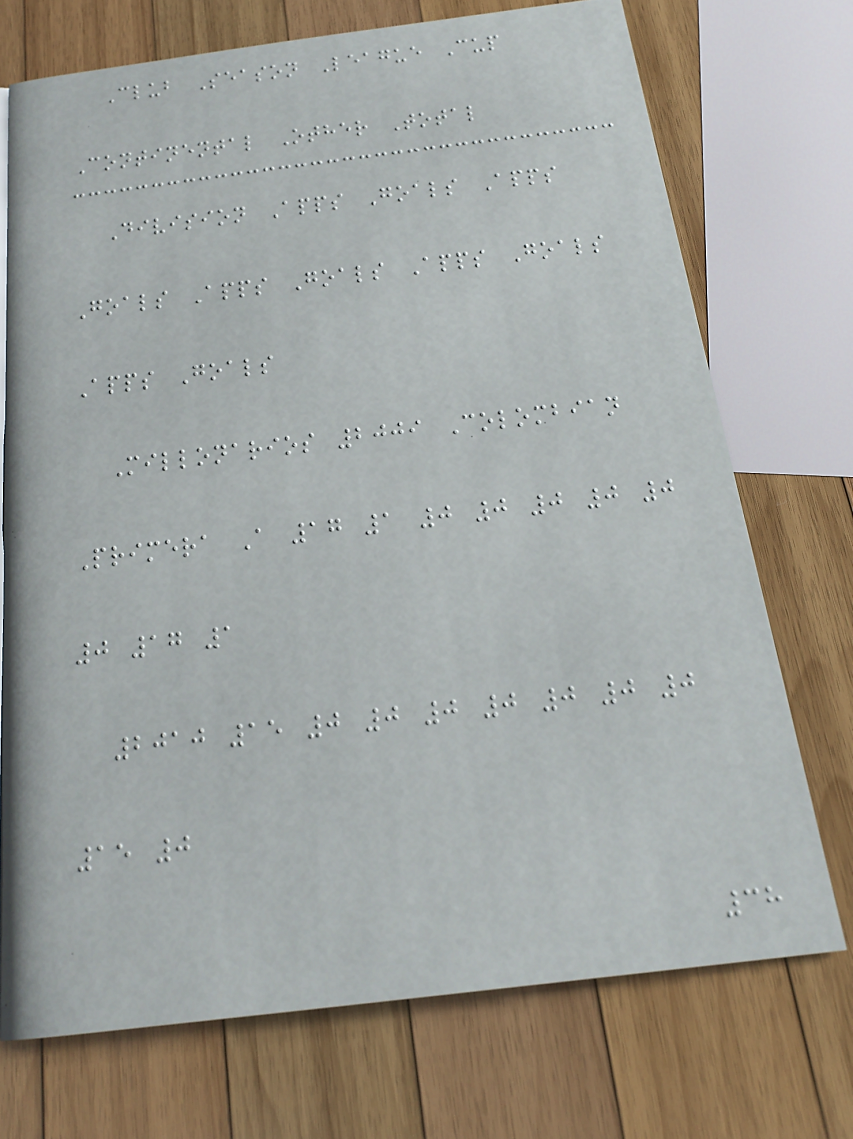Club Season League Cup
Continental Other Total
Division Apps Goals Apps
Goals Apps Goals Apps Goals
Apps Goals
Millonarios 2009 Colombian
Primera A 17 1 0 0 0 0 0
0 17 1
2010 15 0 0 0 0 0 0 0
15 0
38
